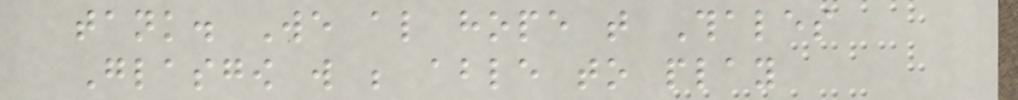tank. We also hope that Thales
Glasgow will be able to play
